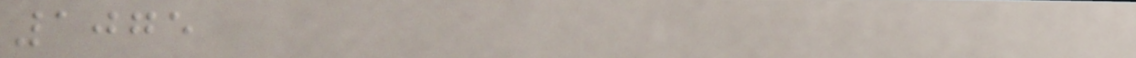1075
